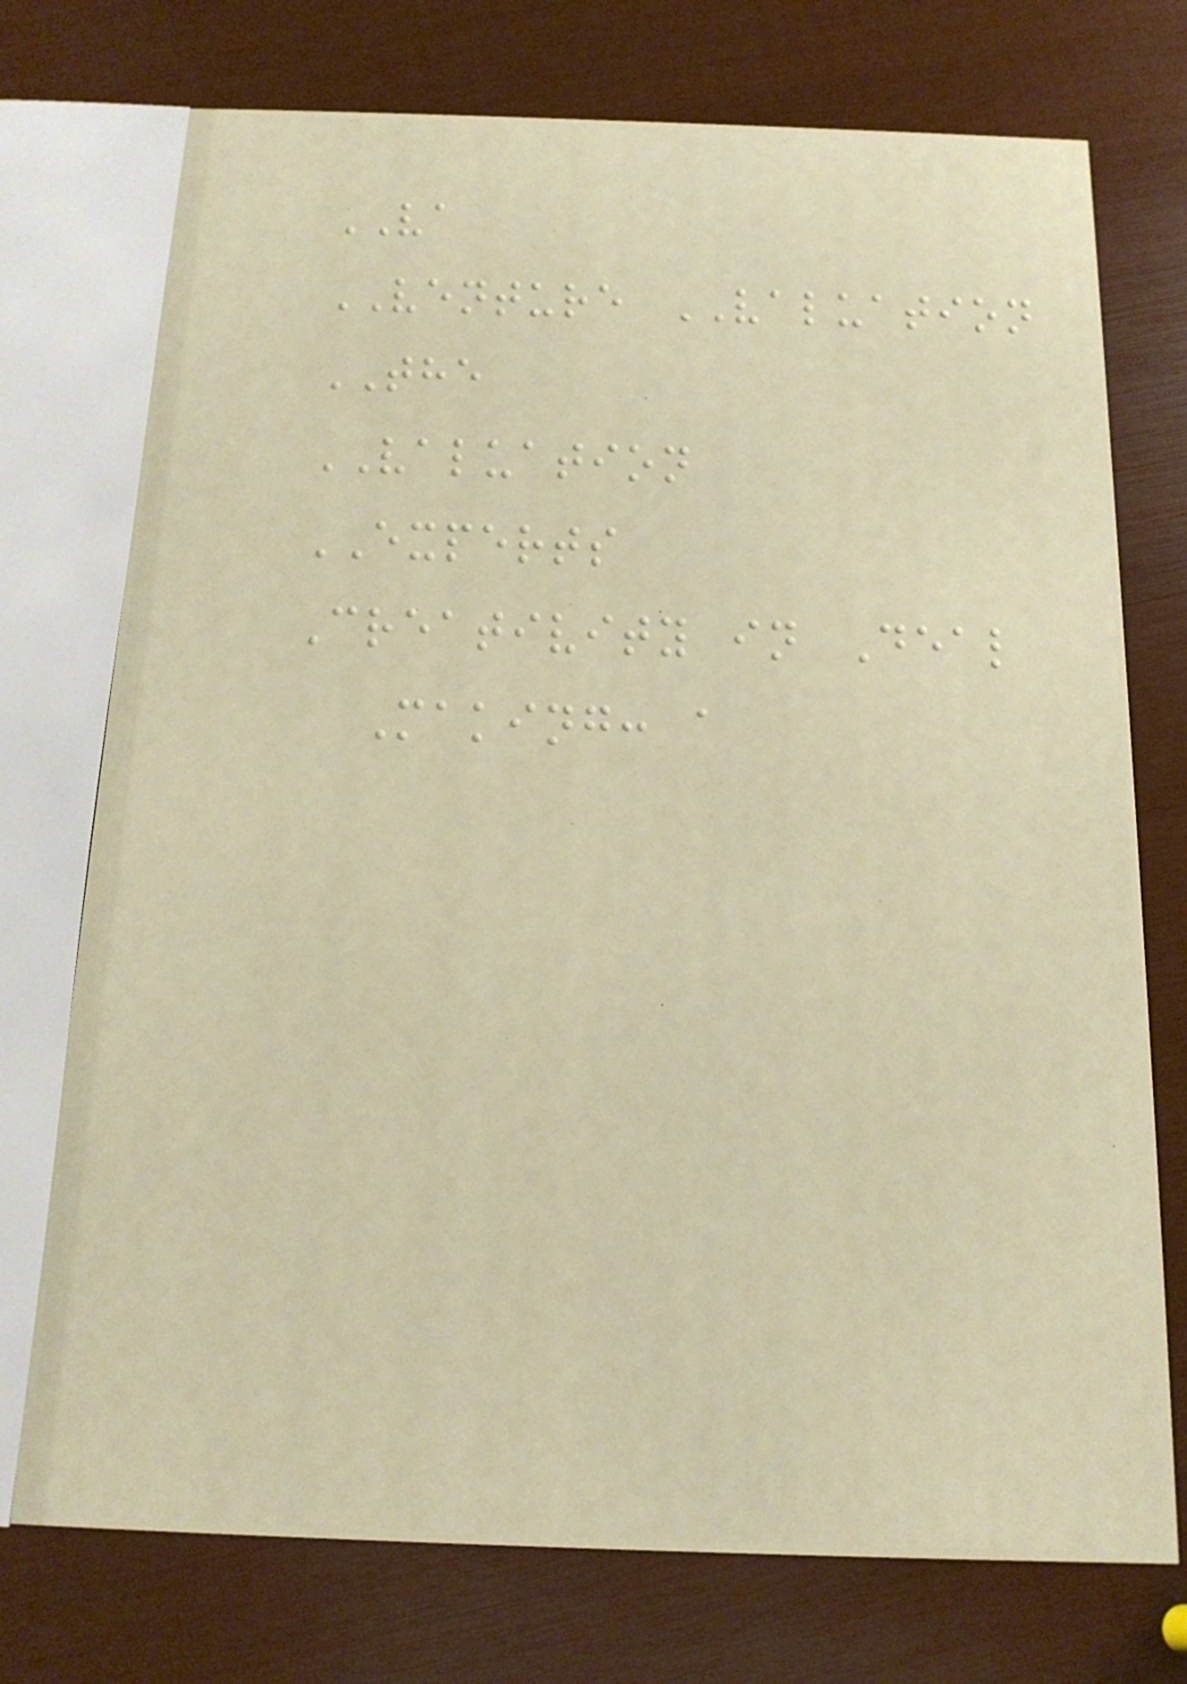VA
VENTURE VALUATION
THE
VALUATION
EXPERTS
Creativity in Deal
Making: a
